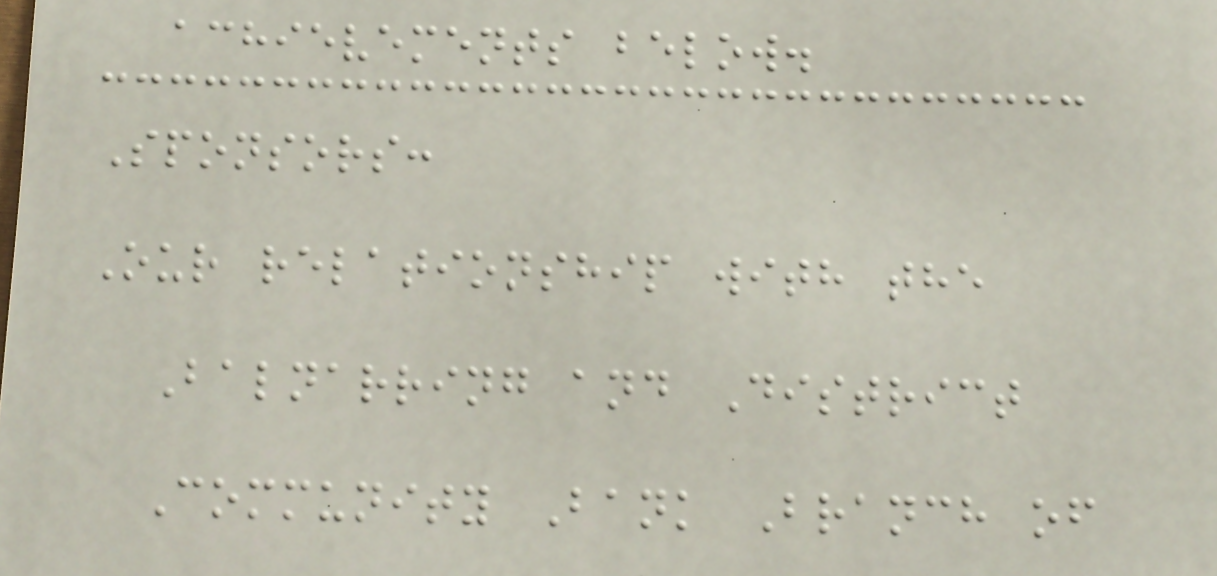achievements below.
Sponsors:
Our relationship with the
Balnarring and District
Community Bank Branch of
